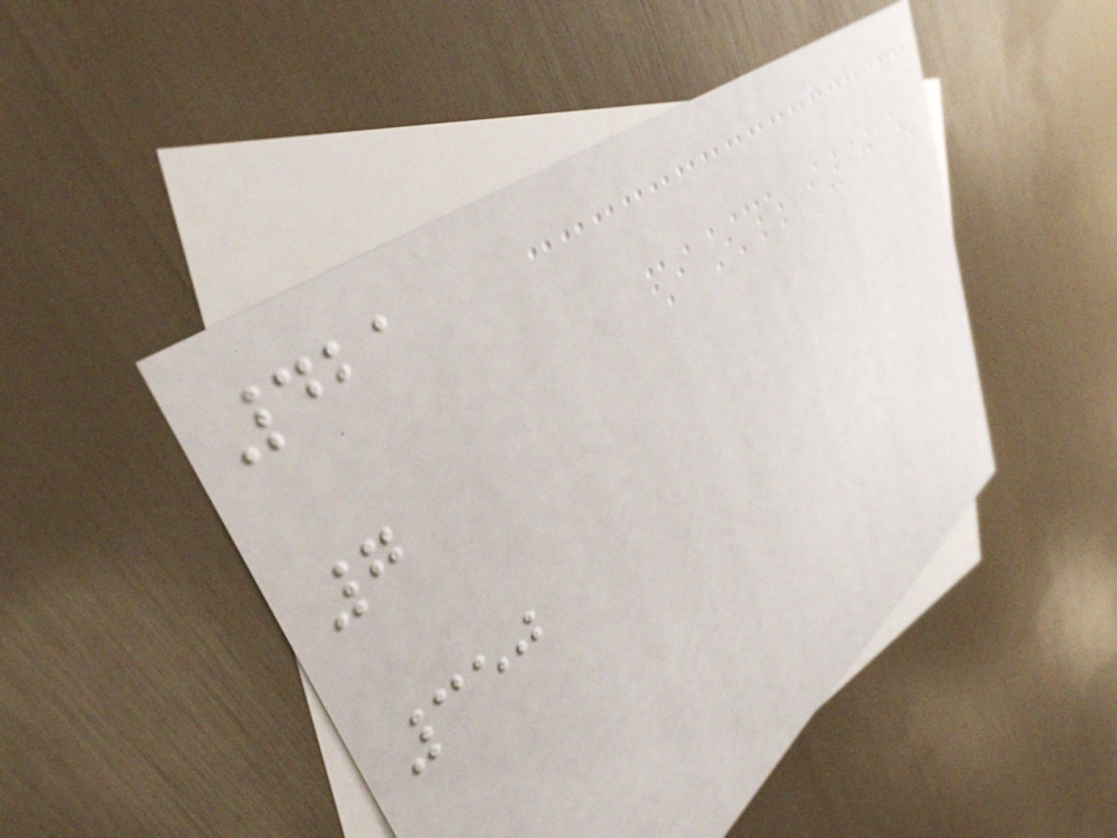421
7
350
